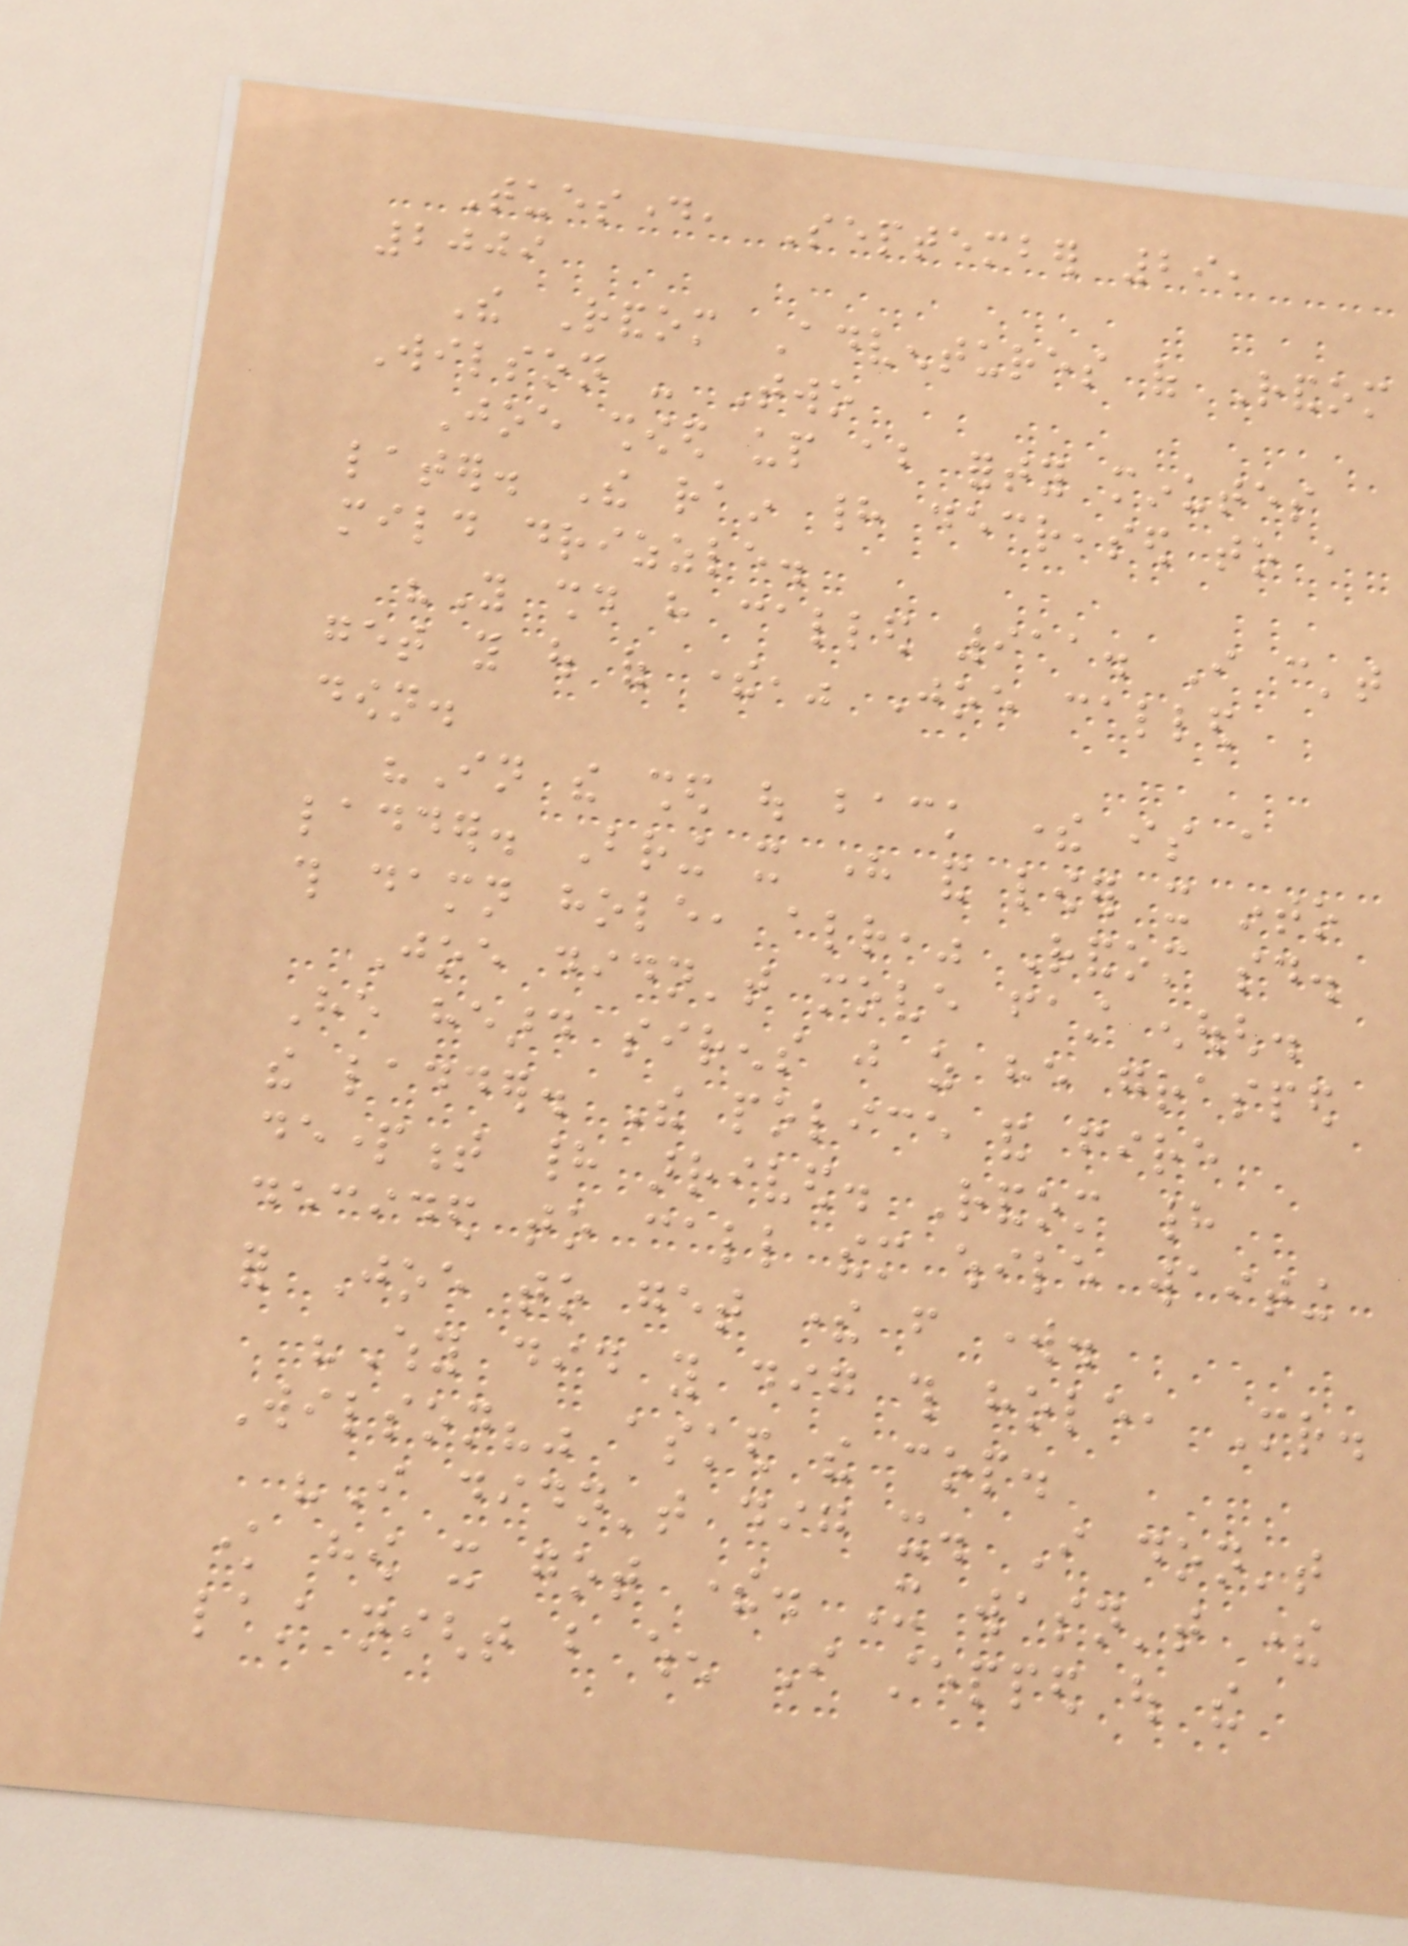Tuesday, September 29,
2009
The Random Adventures of Random
Wilson - Two
Joe showed up about forty minutes
later. The rain had decreased to a
mild drizzle.
"You should have called 911. I can't
get you out of there," Joe called
down.
"In the shed out back there is a
ladder. Bring it here and lower it into
this damn hole, already," Random said.
Joe didn't move fast enough.
He heard sirens just as he grasped
the ladder. The police and fire
department had arrived. Random had
decided to call them while waiting
for Joe to get there from work.
"Why did you dig this hole, Mr.
Wilson?" asked the cop.
"I didn't dig it. I don't
know how it got there. It wasn't there
last night but when I stepped out the
